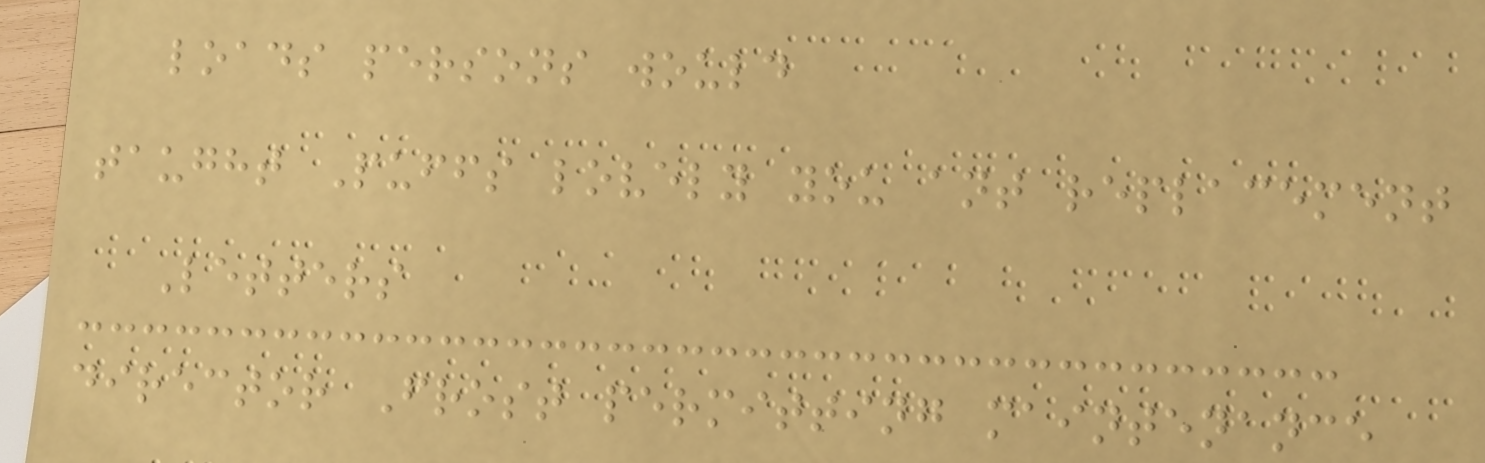loads persons would
taught Puffs lovely you ant replacement
Letters
director Frost permitting maintenance
